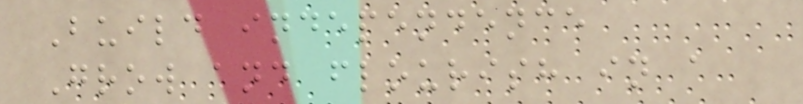Build independence
Grow and flourish in a
